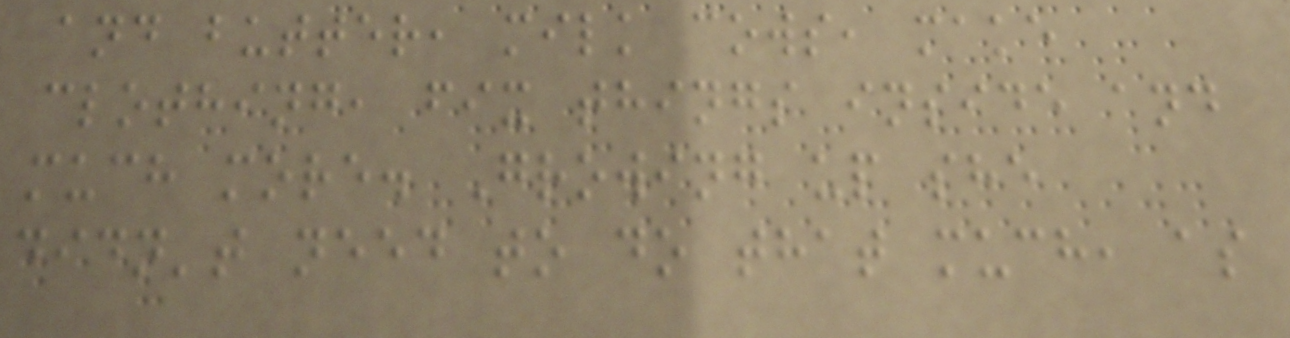and butter, milk cows, make
clothing, fix things inside and
much more. Growing up she
didn't need to do that much, as
